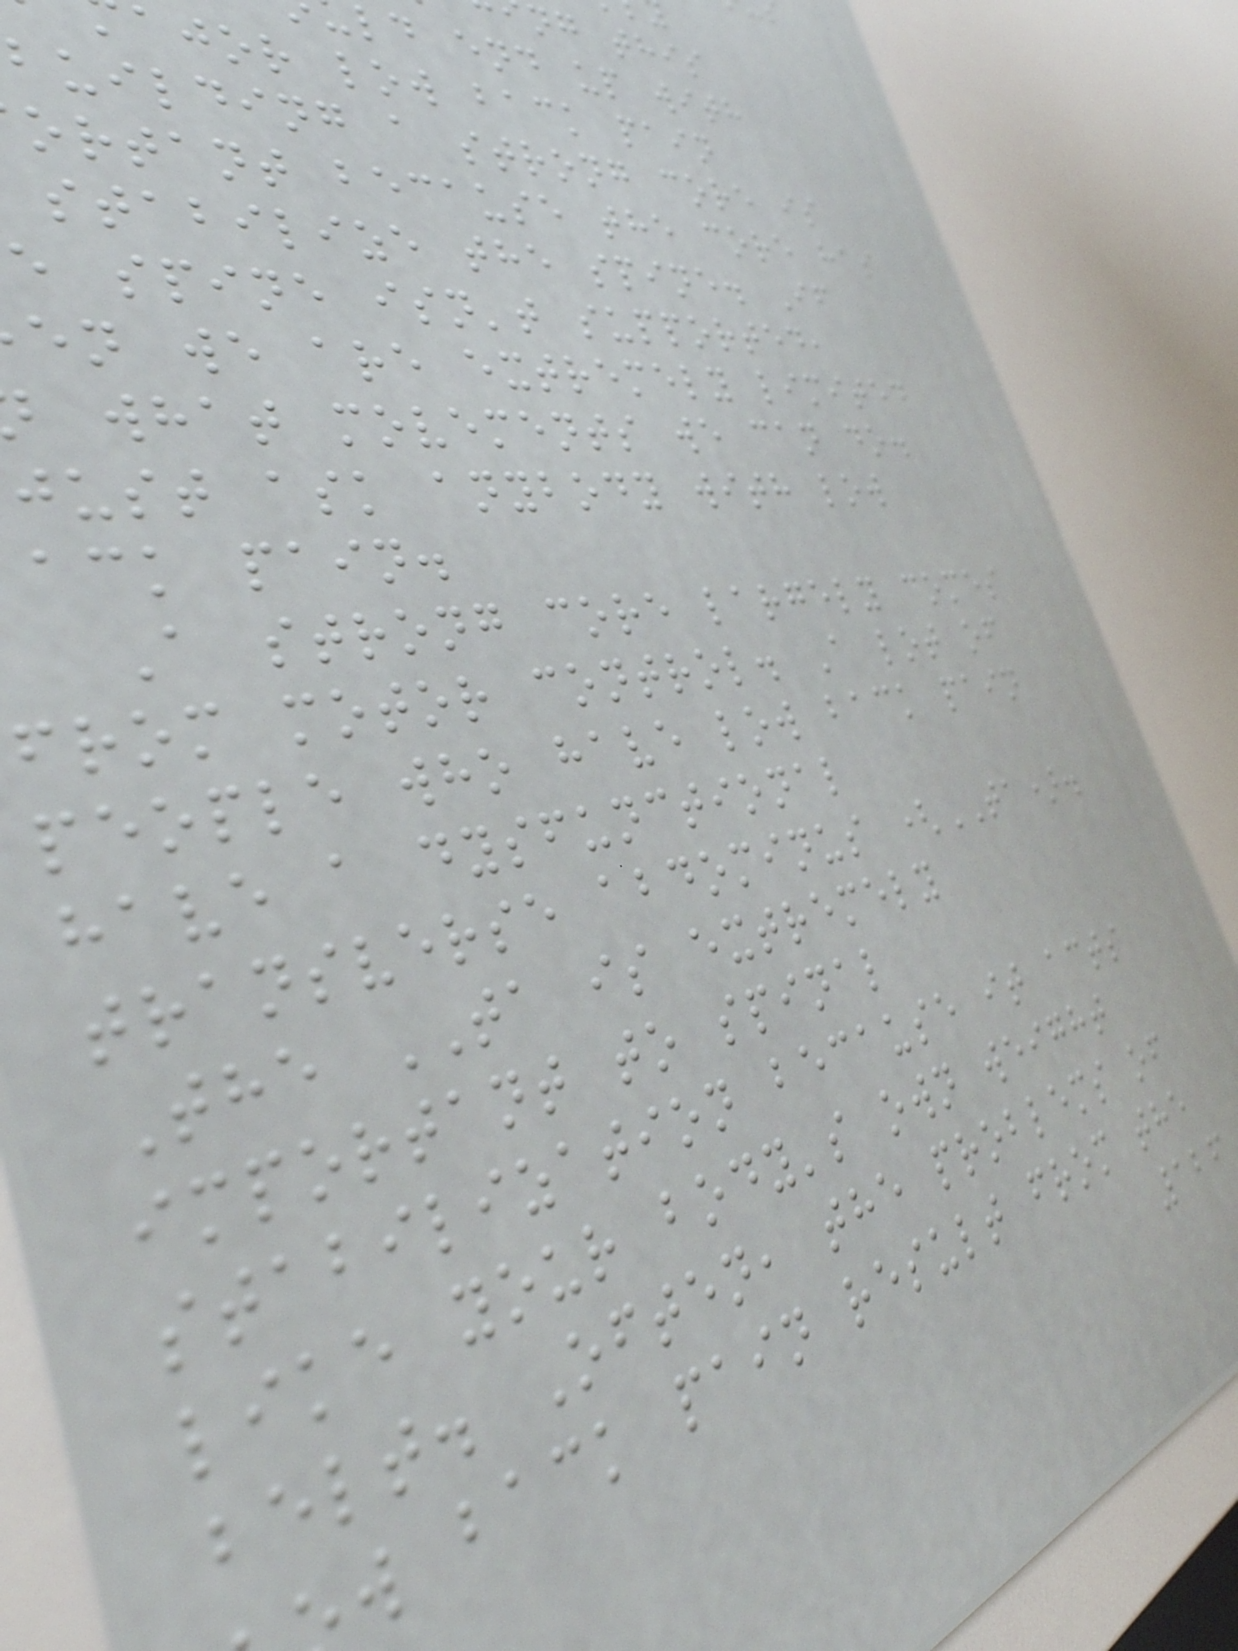ng this
ld end up with
ajor low back pain
building a strong core is
ortant because the core has
stabilize the spine. If
e spine isn't supported,
en we are extremely limited
what movements we can do.
just ask anybody with low
ack pain.
A strong core largely comes
from motor control. A lot of
people who have low back pain
have a dysfunctional
transverse abdominus (TA).
The TA is extremely
important to spinal
stabilization because it acts
like your body's own weight
belt. Often, the problems of
w back pain result from the
126
